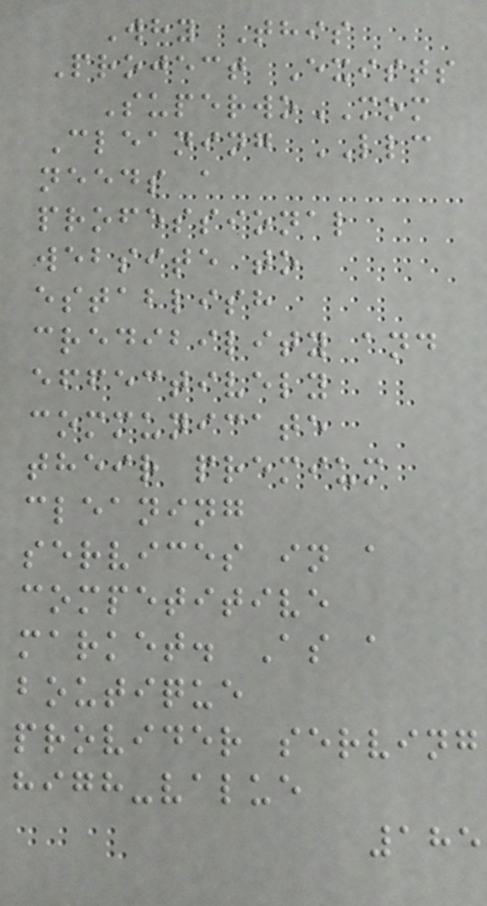Why This
Project Exists
SuperwoMOM
Cleaning LLC
needs a
professional
website to
establish
credibility and
effectively
communicate
their premium
cleaning
services in a
competitive
market. As a
boutique
provider serving
high-value
185
